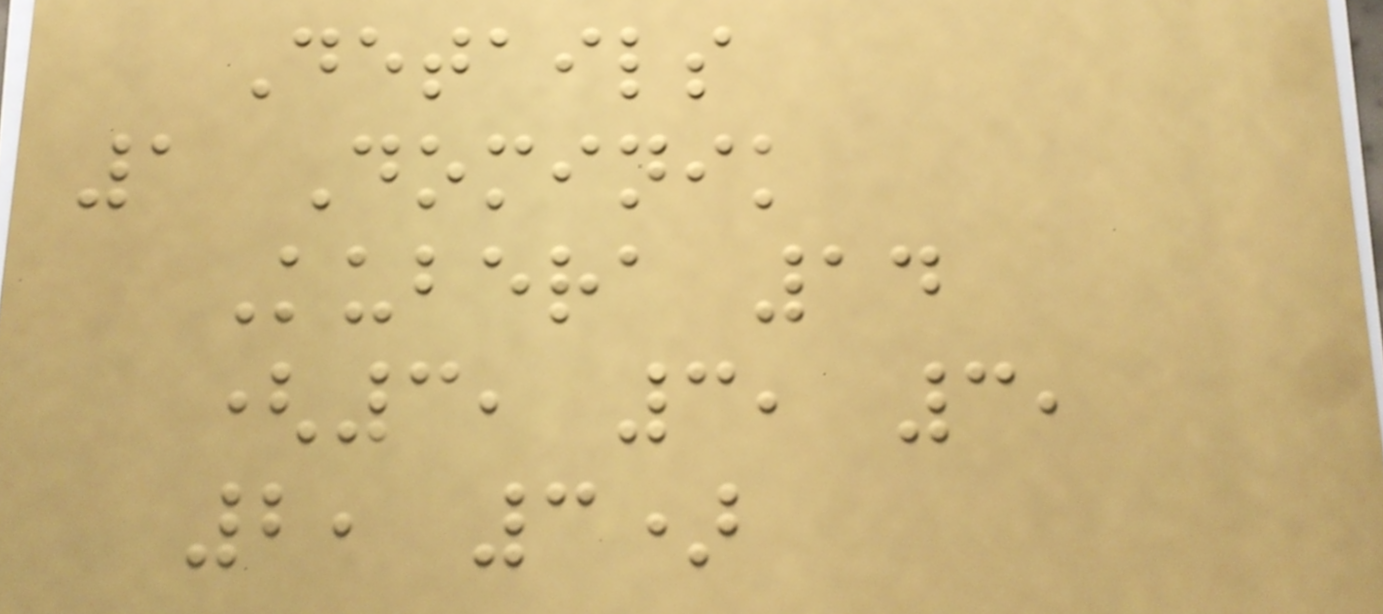Details
1 Dominik
Kubera 14
(3, 3, 3,
2, 3)
